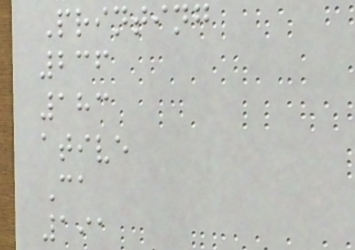Printing
236
183
ative
Ca
191
